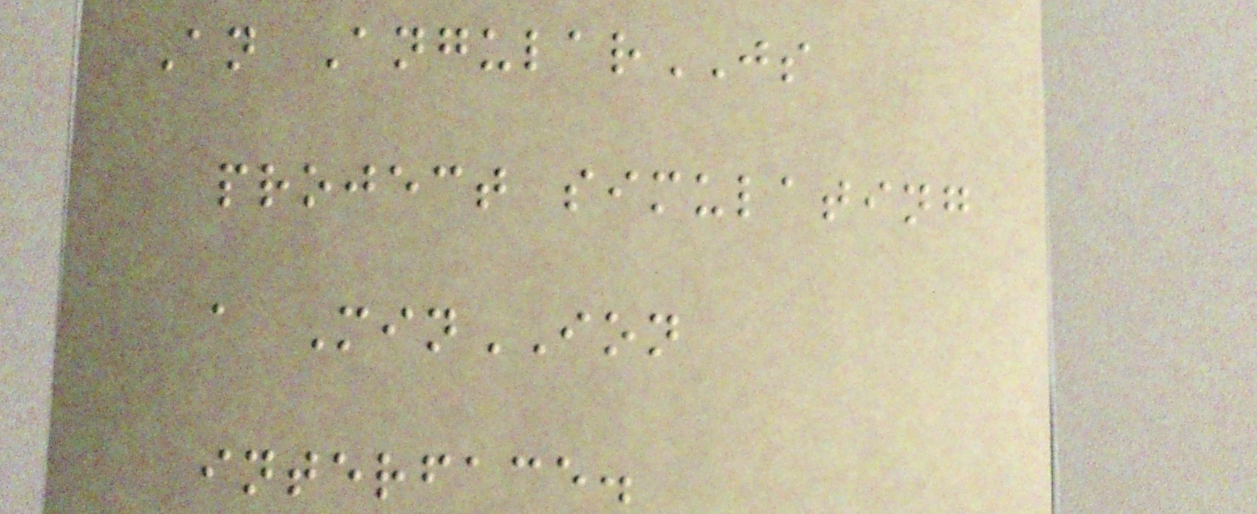An AngularJS
project simulating
a MinION
interface.
